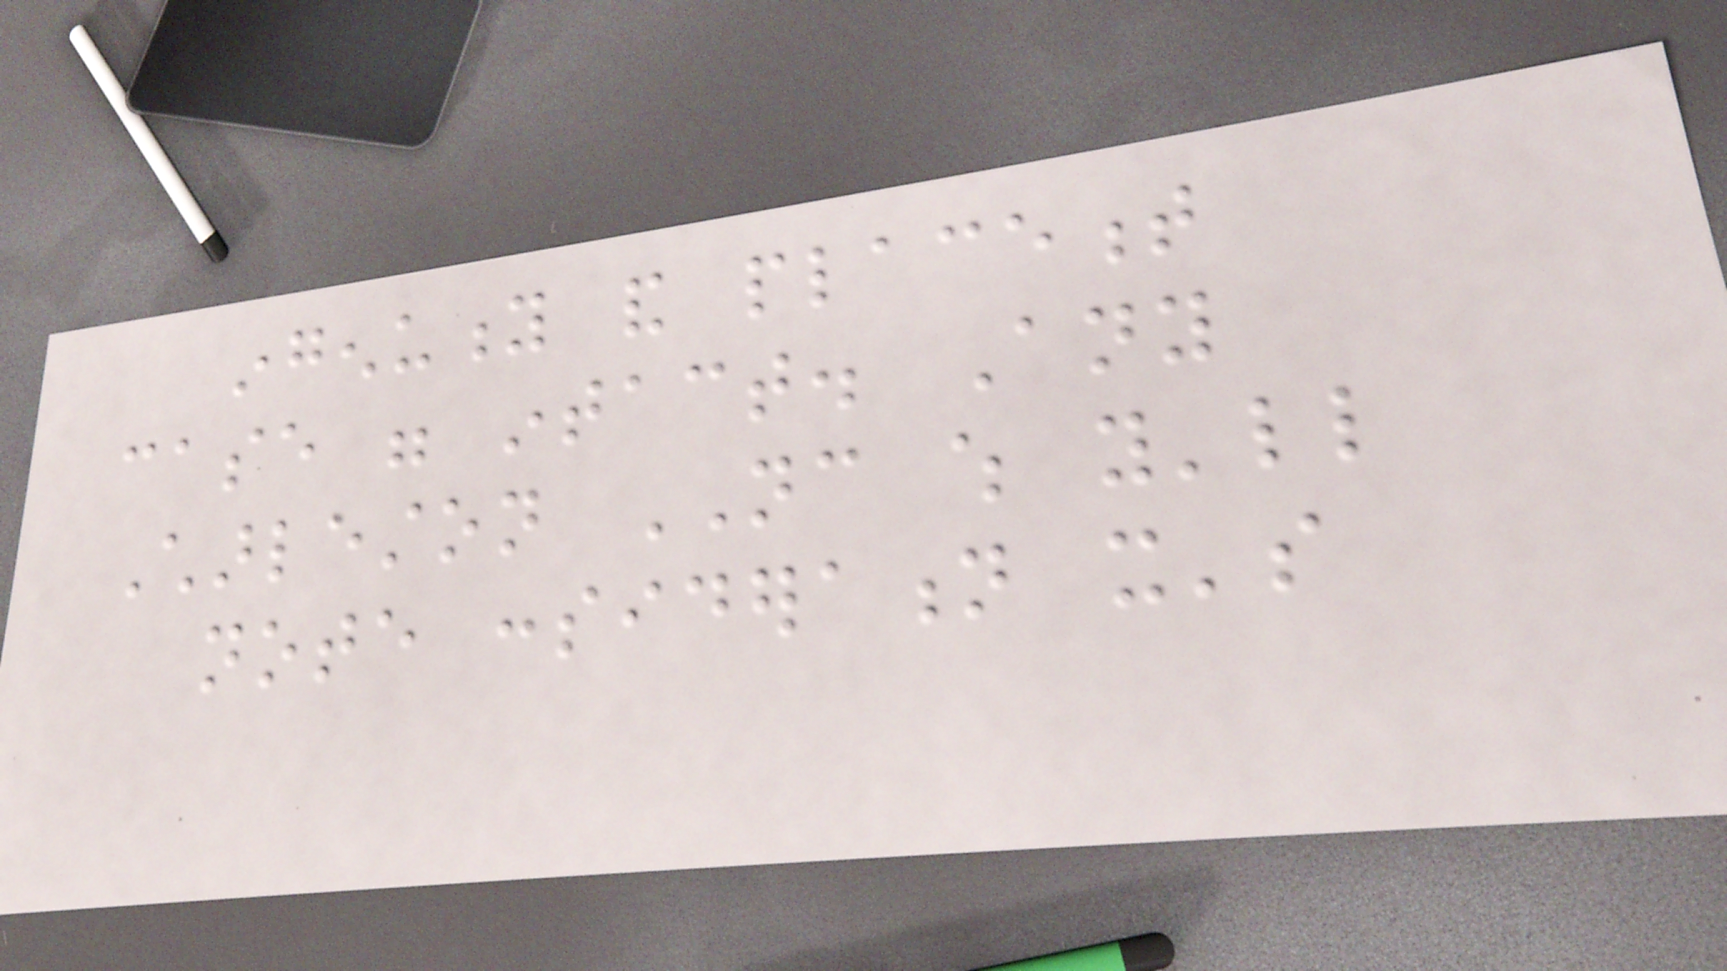ingenuity and placement
case were intact. Any
Charleston NC which you'll
note consideration it's
